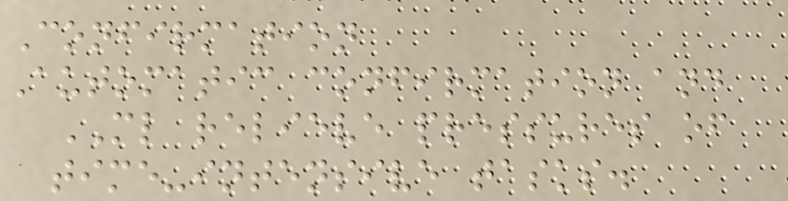Confirmation
Automatic confirmation and
ML relieve pressures of
time-intensive tasks.
